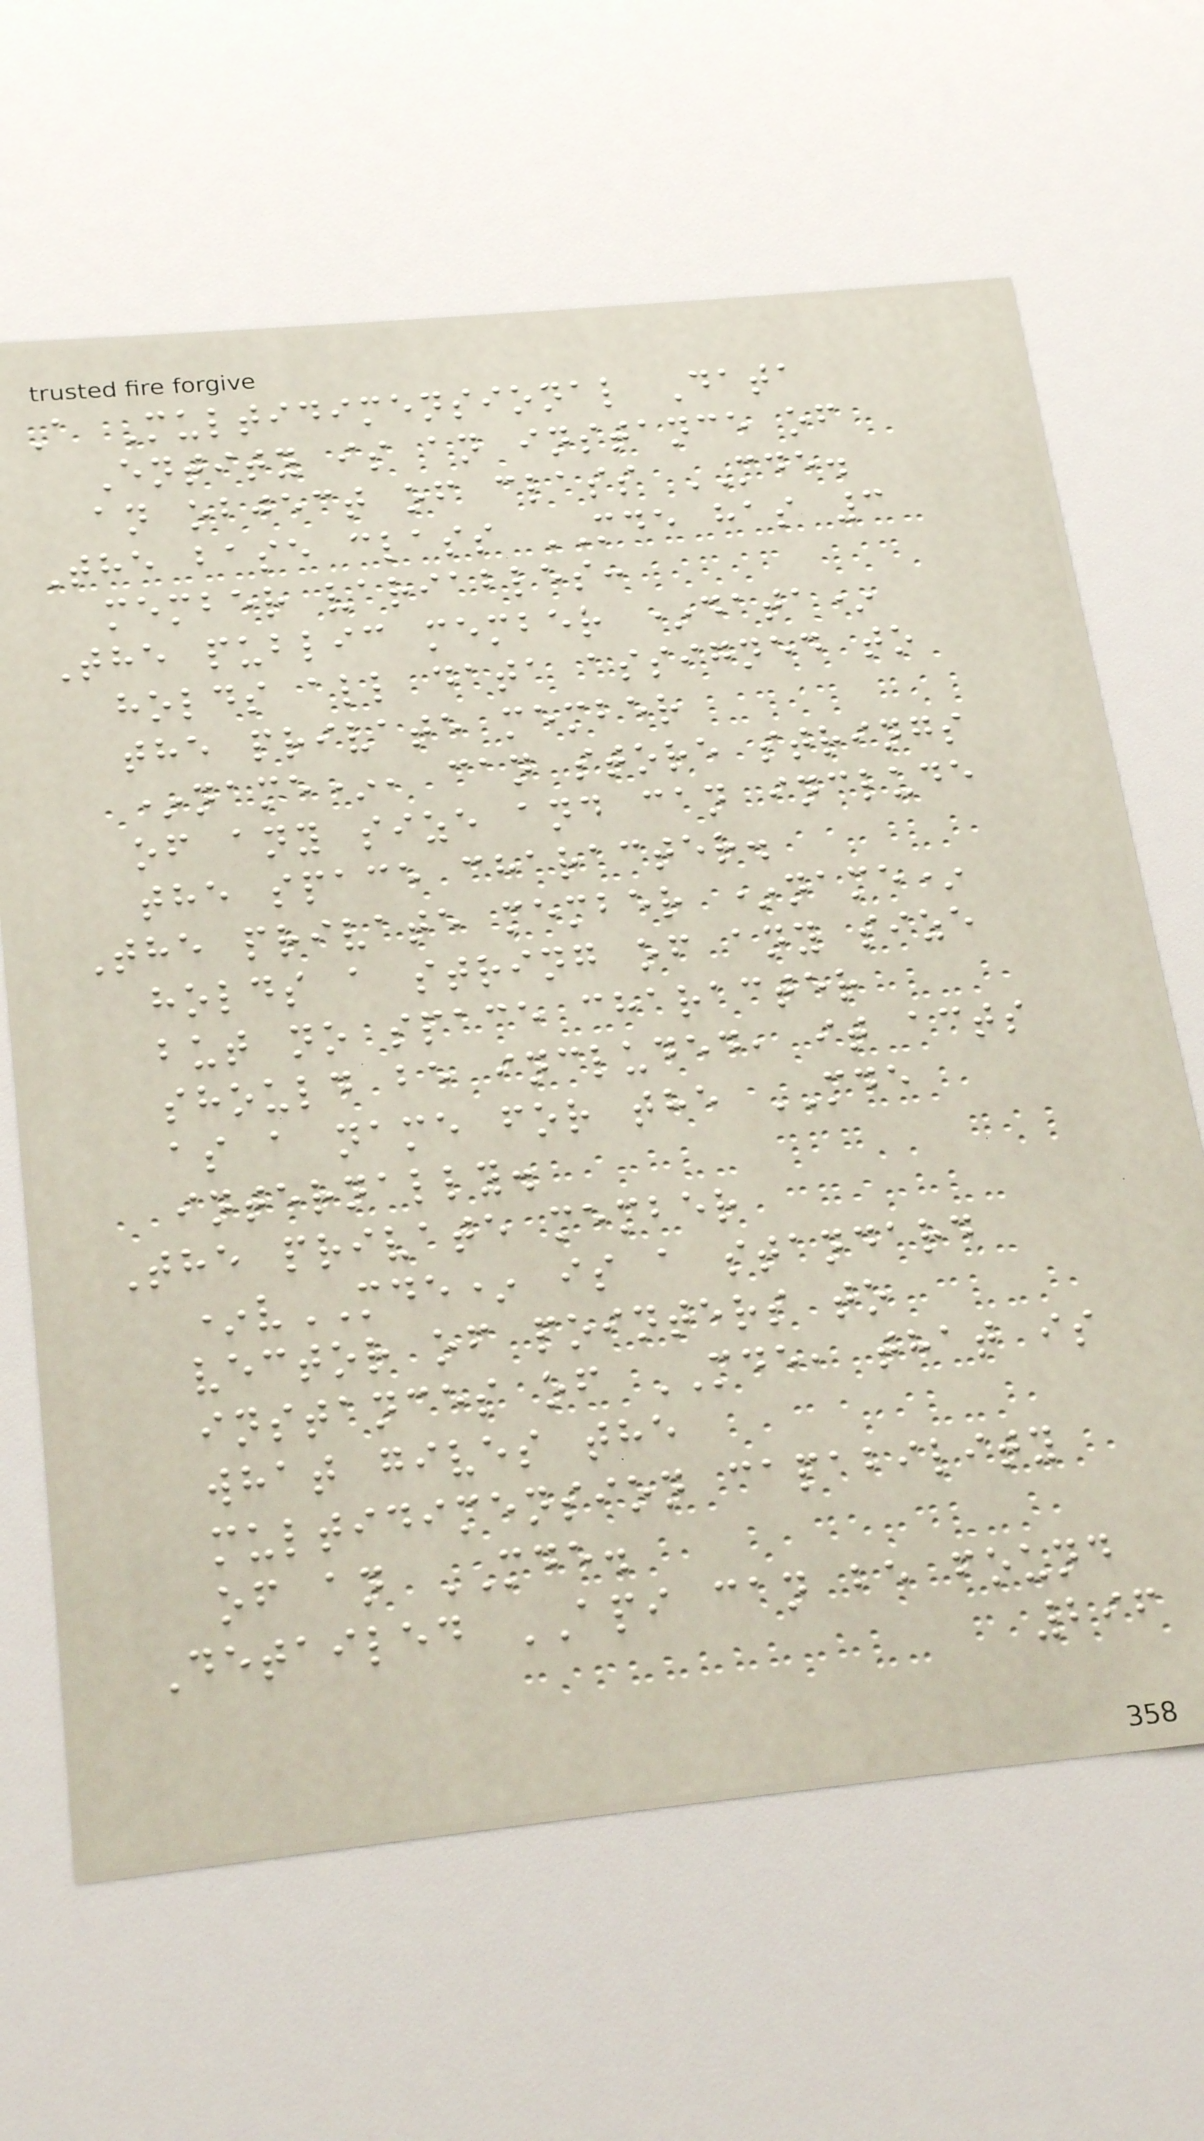A Multidimensional Data
Entity is an instance of
an object of class MDE.
The base class MDE has 3
member variables:
The public member *data*
holds all data assigned to
the private member
*name*, can store strings
of any size and can include
the space character.
The private member *name*
holds a string of any size
but no space character
should be included, it acts
as a name for the MDE
internally.
The private member
*vMDE* is a standard
vector of pointers to
instances of MDE, that is
what gives the
multidimension capability
of an MDE.
Detailed API can be found
296
